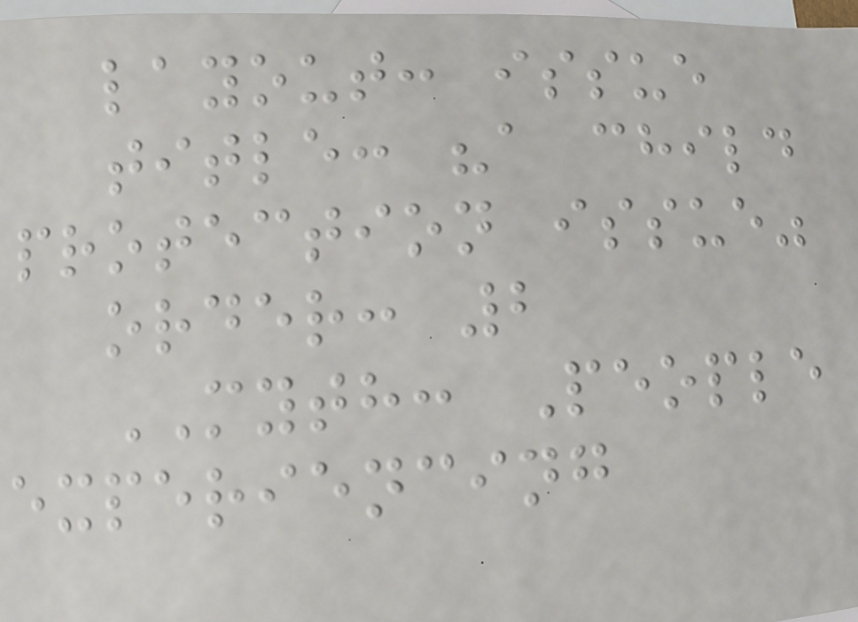layout: issue
title: "a child
protection issue"
order: 2
MYTH: People
experiencing
